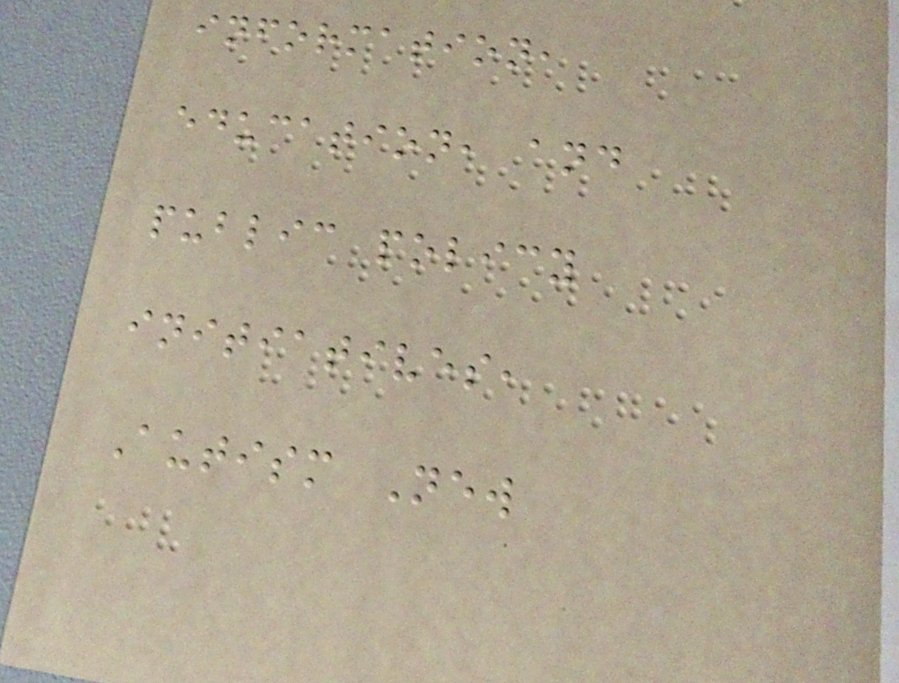information,
education, and
public policy
initiatives,
Autism New
